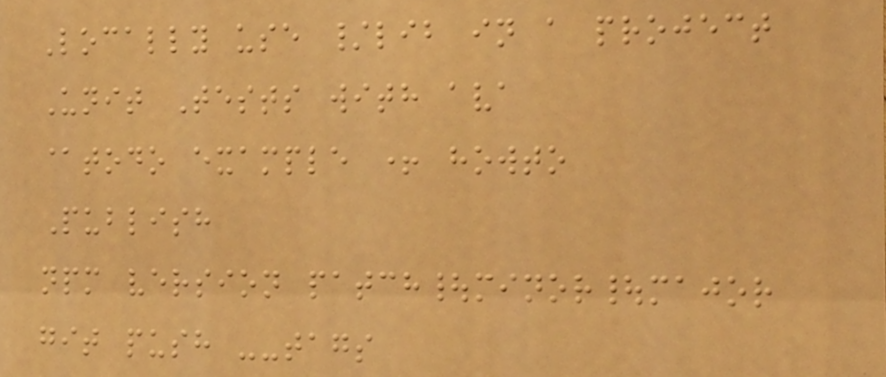Locally use /lib in a project
Unit Tests with ava
@todo example + howto
Publish
npm version patch|minor|major
git push --tags
